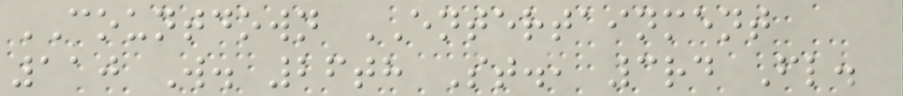COUNTDOWN ENTERTAINMENT
110 W. 26th St., 3rd Fl.
